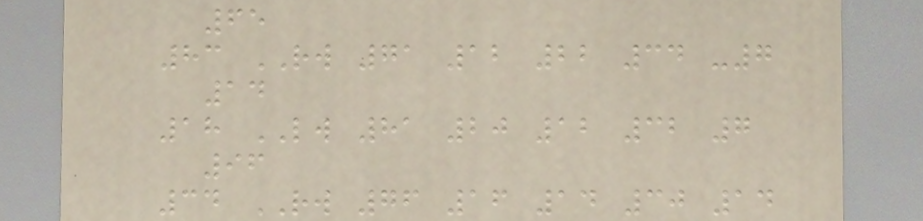65
83 RW 71 12 22 34 -7
14
18 LW 81 20 12 32 7
96
34 RW 76 16 14 30 14
